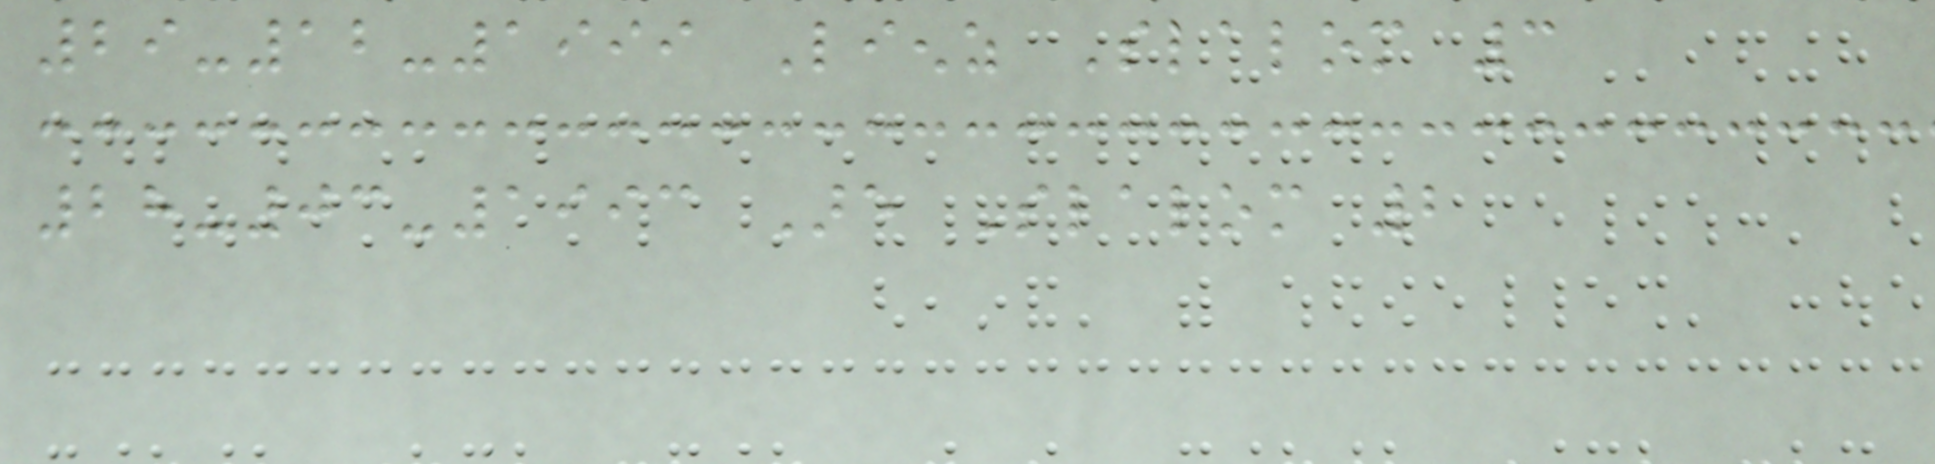29-12-1999 Lienz Slalom 3
28-03-1993 Are Slalom 2
